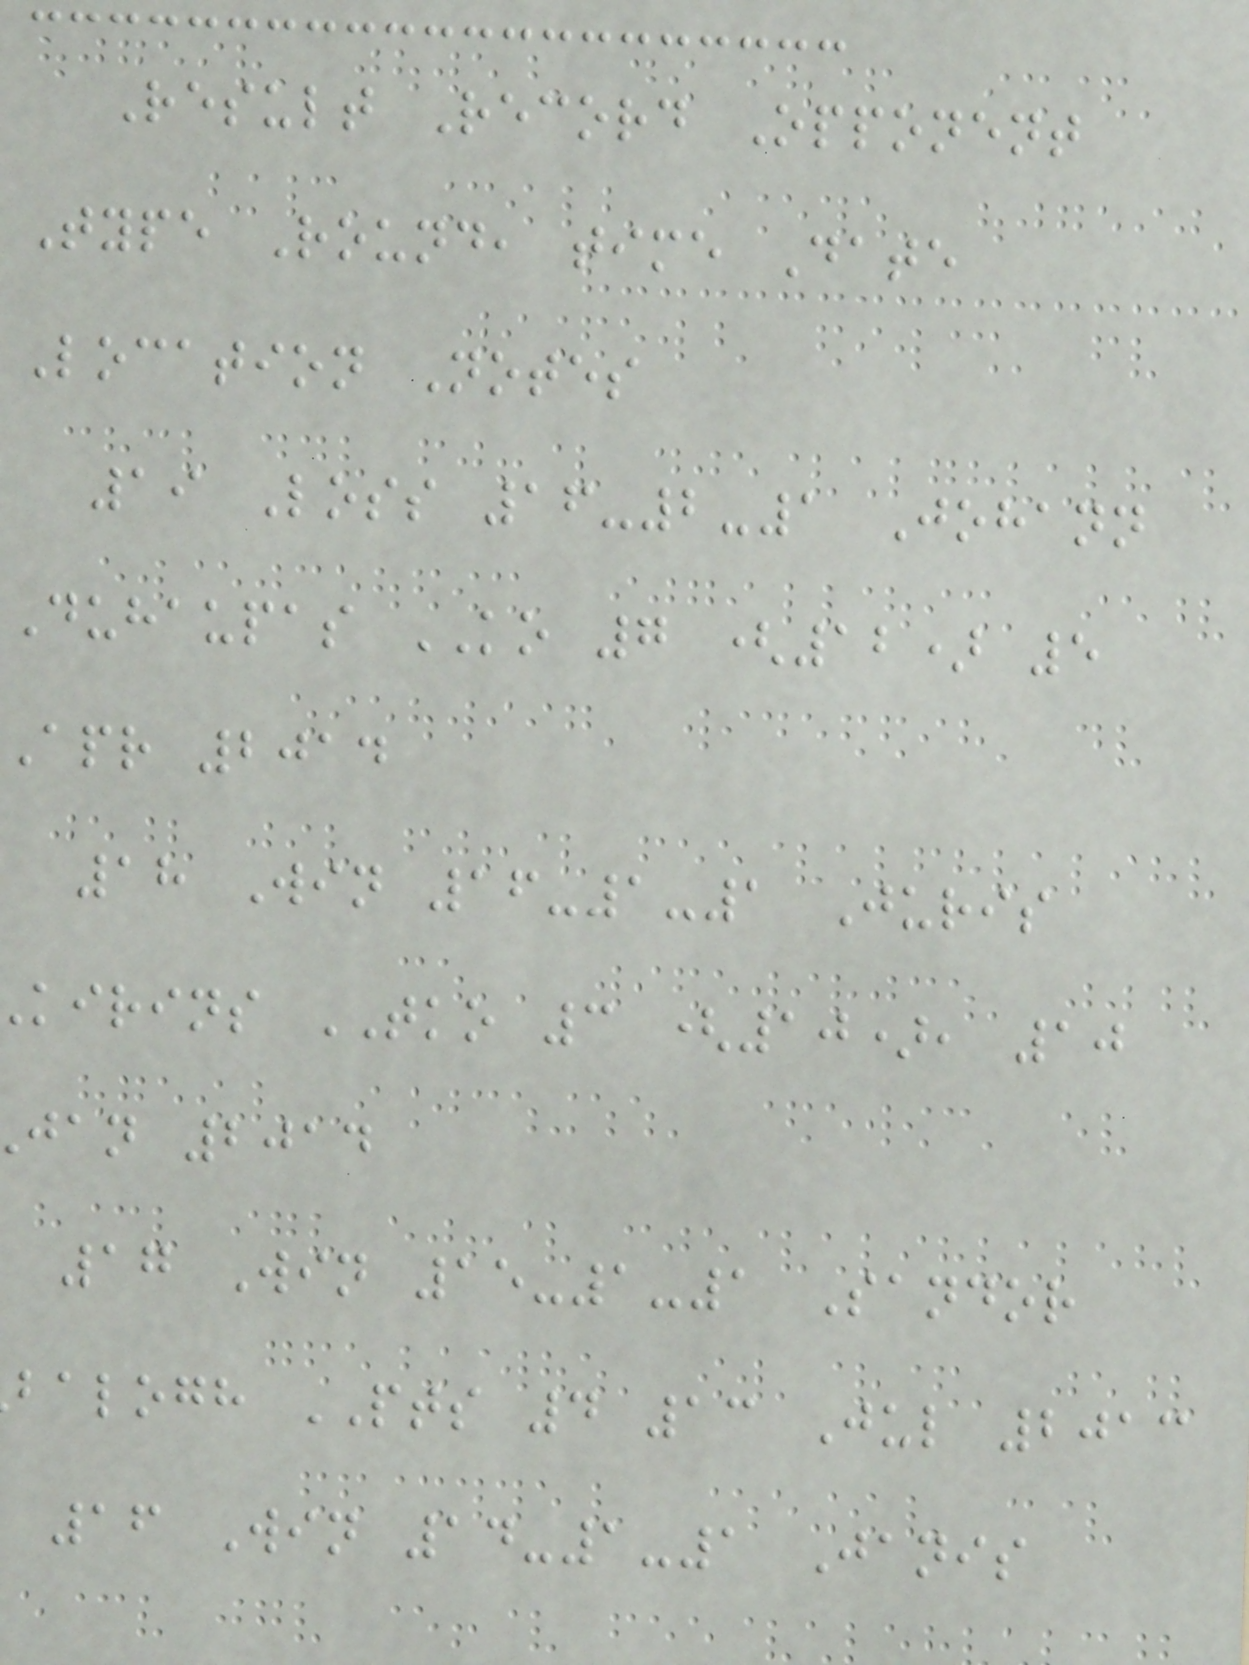Result Record Opponent
Type Round, time Date
Location Notes
19 Loss 16-2-1 Johann
Duhaupas KO 7 (12) 5
Apr 2014
18 Win 16-1-1 Juris
kirins TKO 3 (10), 10
jan 2014
17 Win 15-1-1 Sandor
balogh PTS 4 13 Jul 2013
16 Win 14-1-1 Janis
